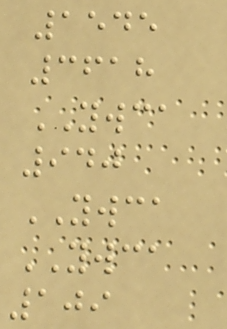1545
3618
YWCA
940
YWCA
YWCA
109
